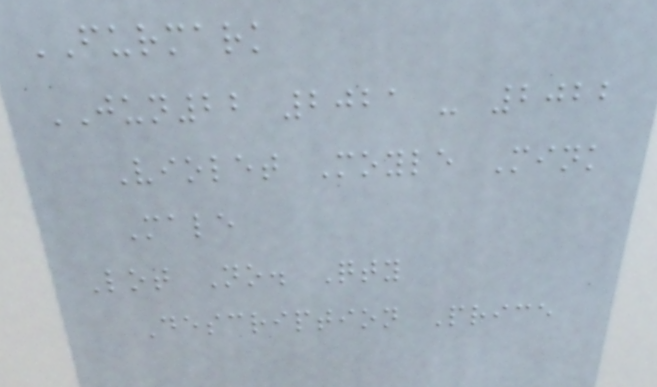FURMARK
JUN22 2021 - 2022
Violet Moyle Mink
Male
Lot No. Qty
Description Price
